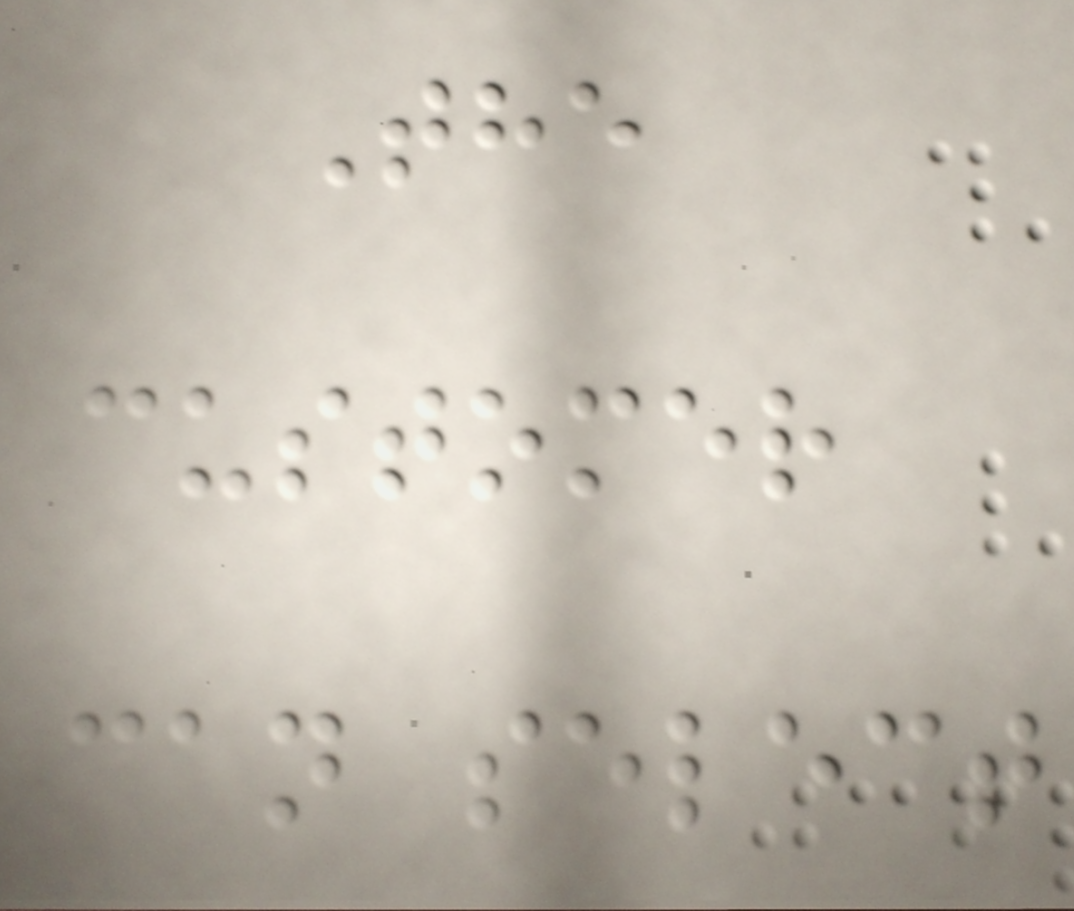The
customer
can select
